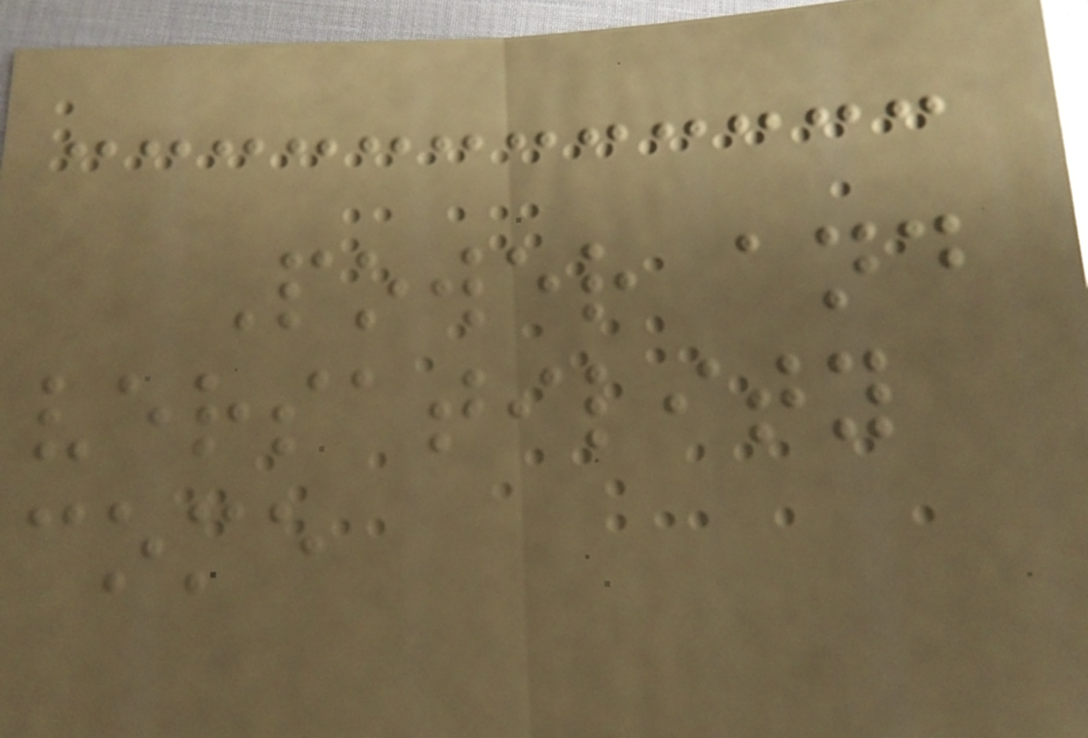Power and
versatility
come
